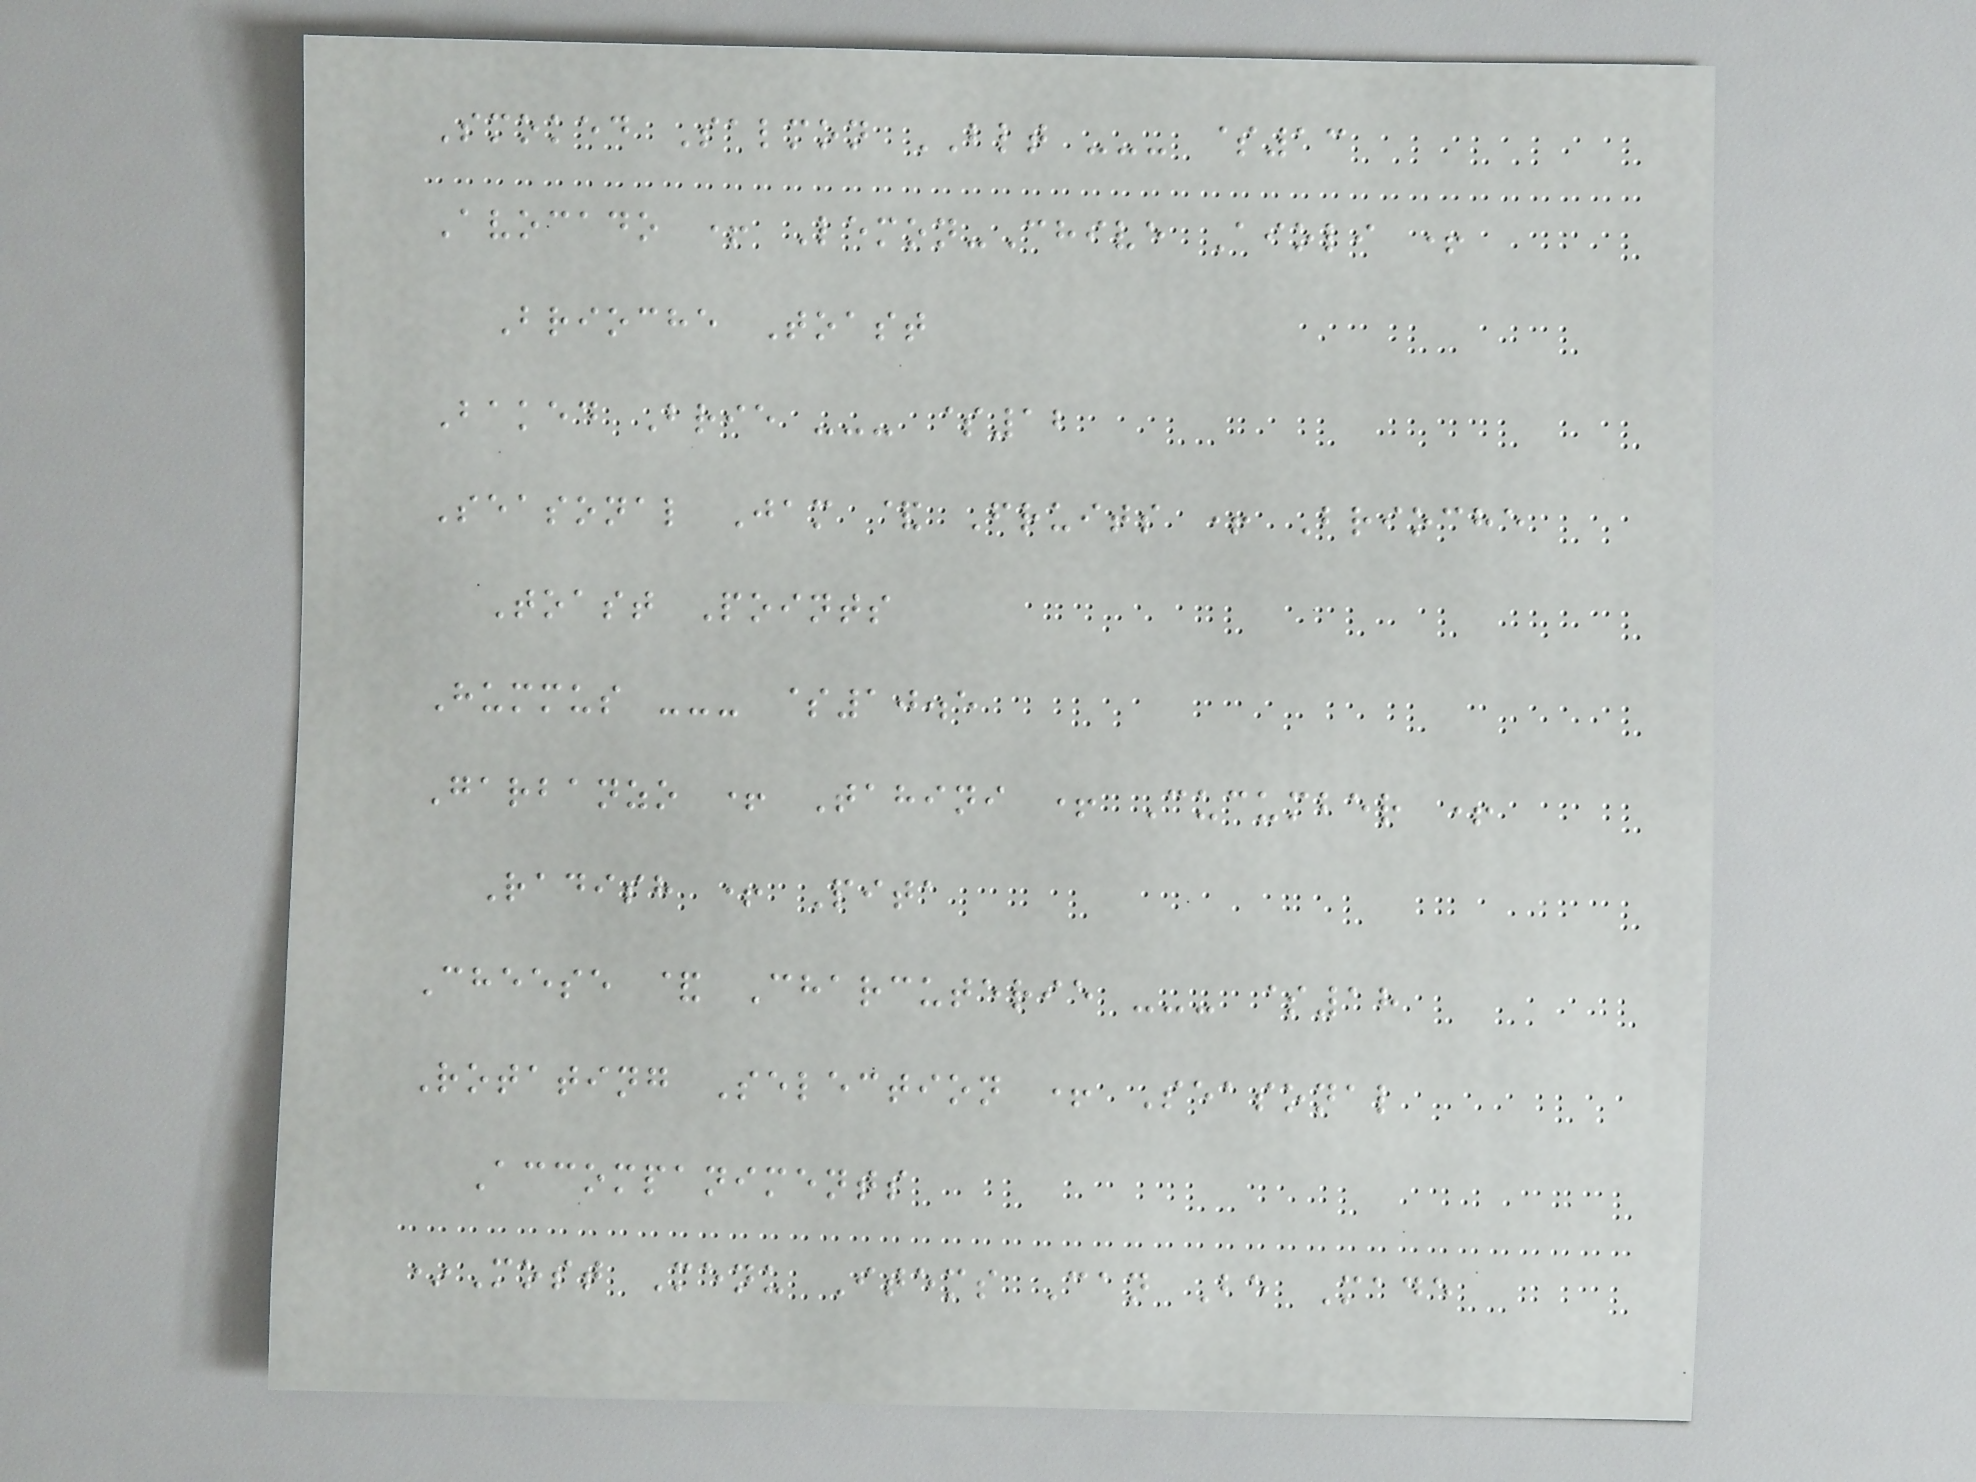Smoked Salmon BLT --- $13
Avocado + Lemon-Chive Aioli +
Brioche Toast
Baked Brie --- $12
Seasonal Jam & Fruits + Brioche
Toast Points
Hummus --- $10.5
Garbanzo + Tahini + Cucumber +
Radish + Pita
Cheese & Charcuterie --- $18
Rotating Selection + Seasonal
Accompaniments
*Most Menu Items Can Be Made
